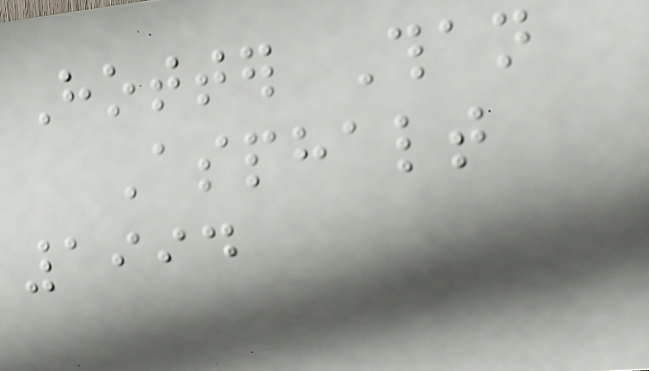Hotter Than
Asphalt
1994
